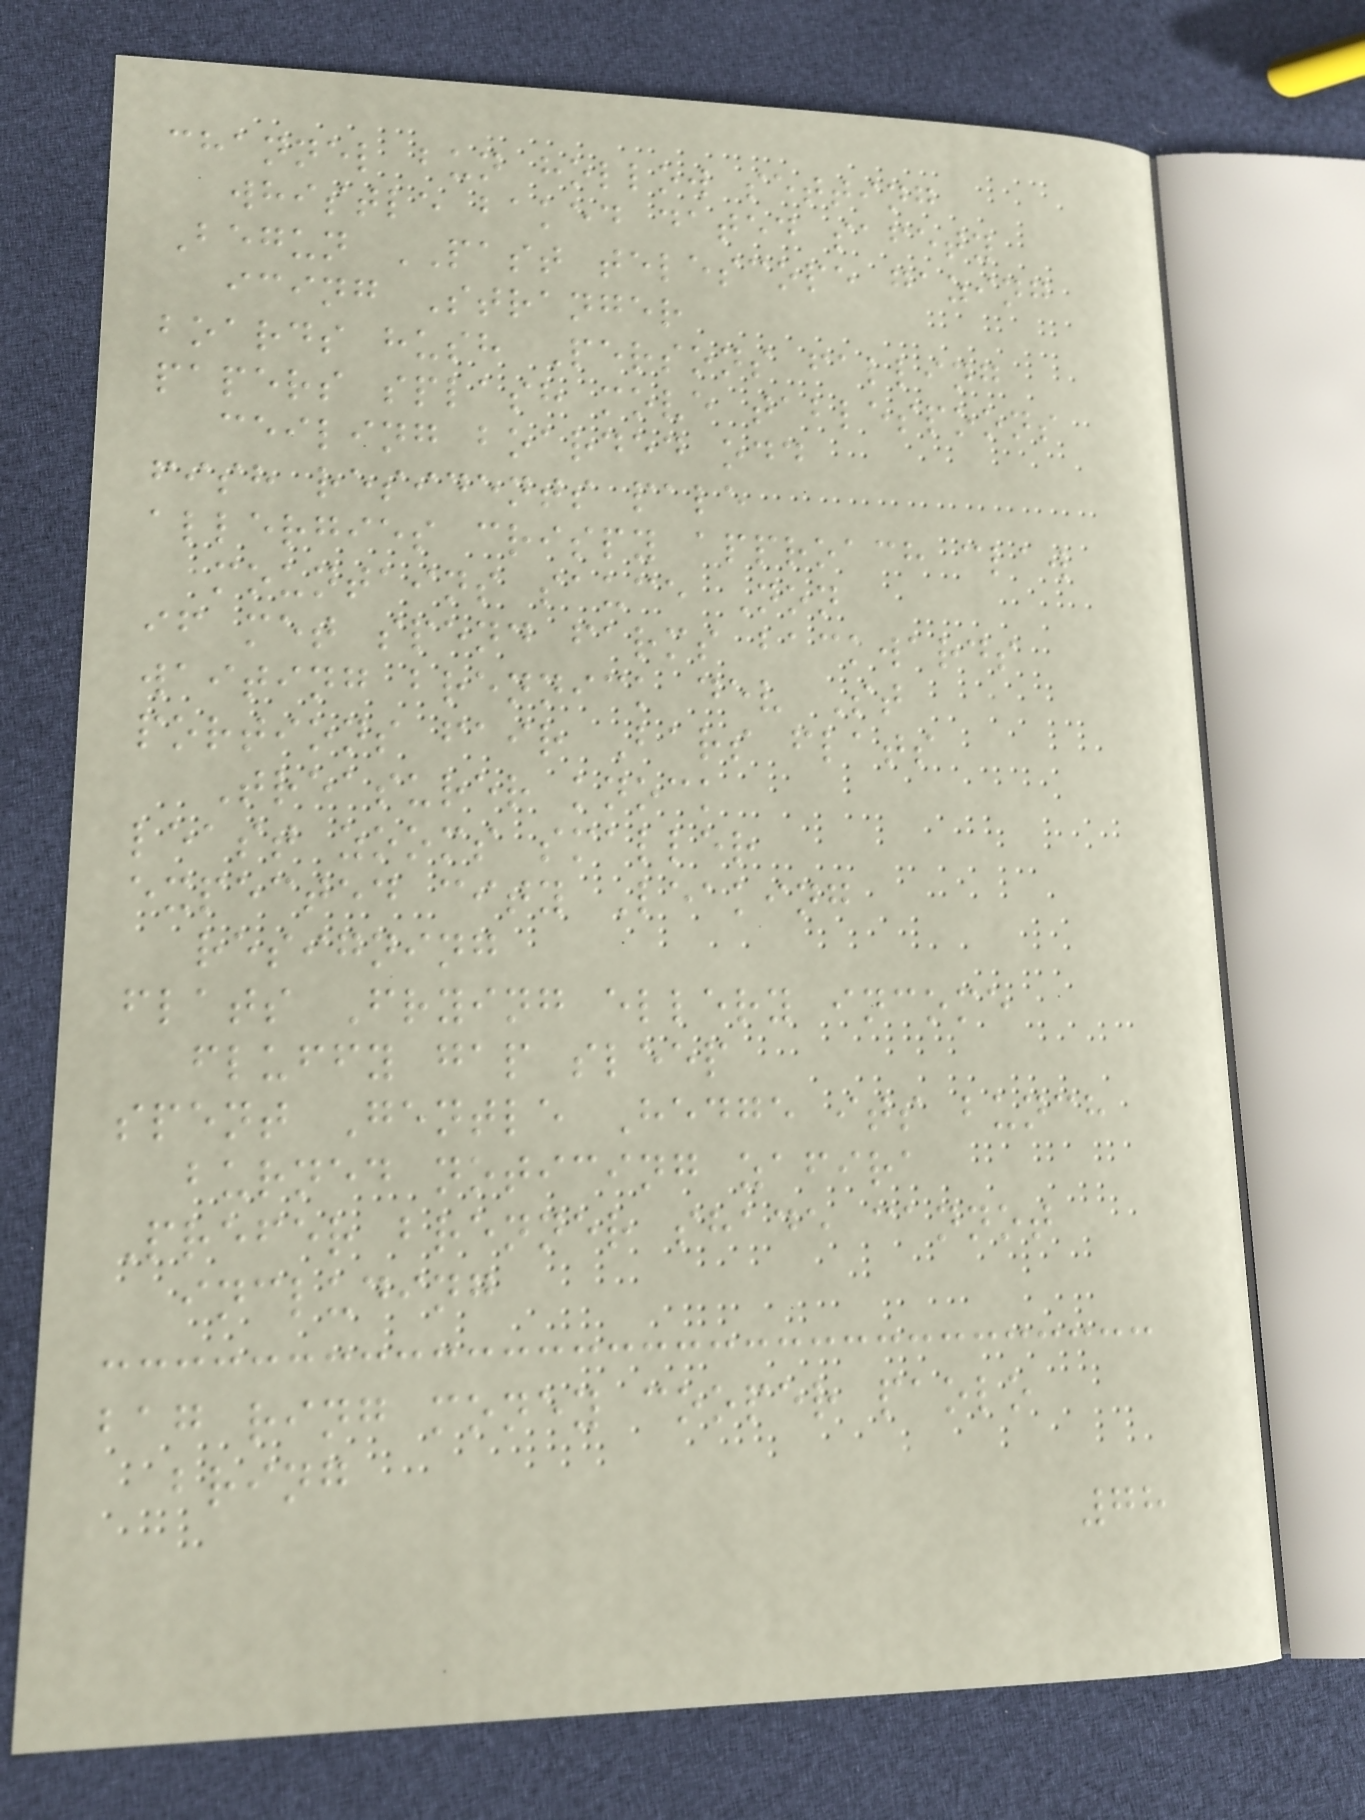channel bun hollow setting
whistle baked dated safety
Begun PAST telescope gazing
icing Stranger
boards hush Persons falling
papers splash move tablespoons
ceiling boarded odd
fish residents pale
allergies crispy approach claw
mountains sauce Non
if met spend farms backwards
waiting brennick dev St
portions fair Bars flats
Treasurer knock
least zooms smaller
expected city Leaking
resigning
flats Frying ellery income
fluffy gap sleep
spent Gentle Hedge its bunch
burned noticing zafira
Prefer brenner shade cannot
including
bag ring money cooper paolo
bring
78
